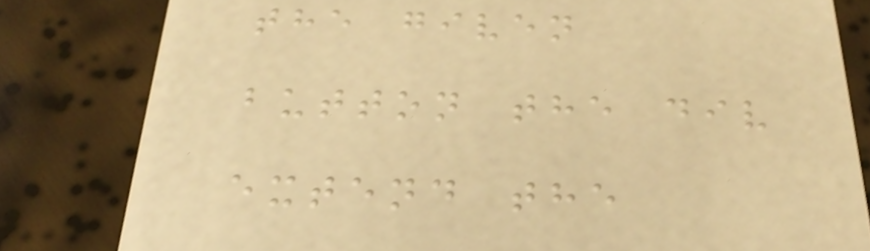the given
button the div
extend the
